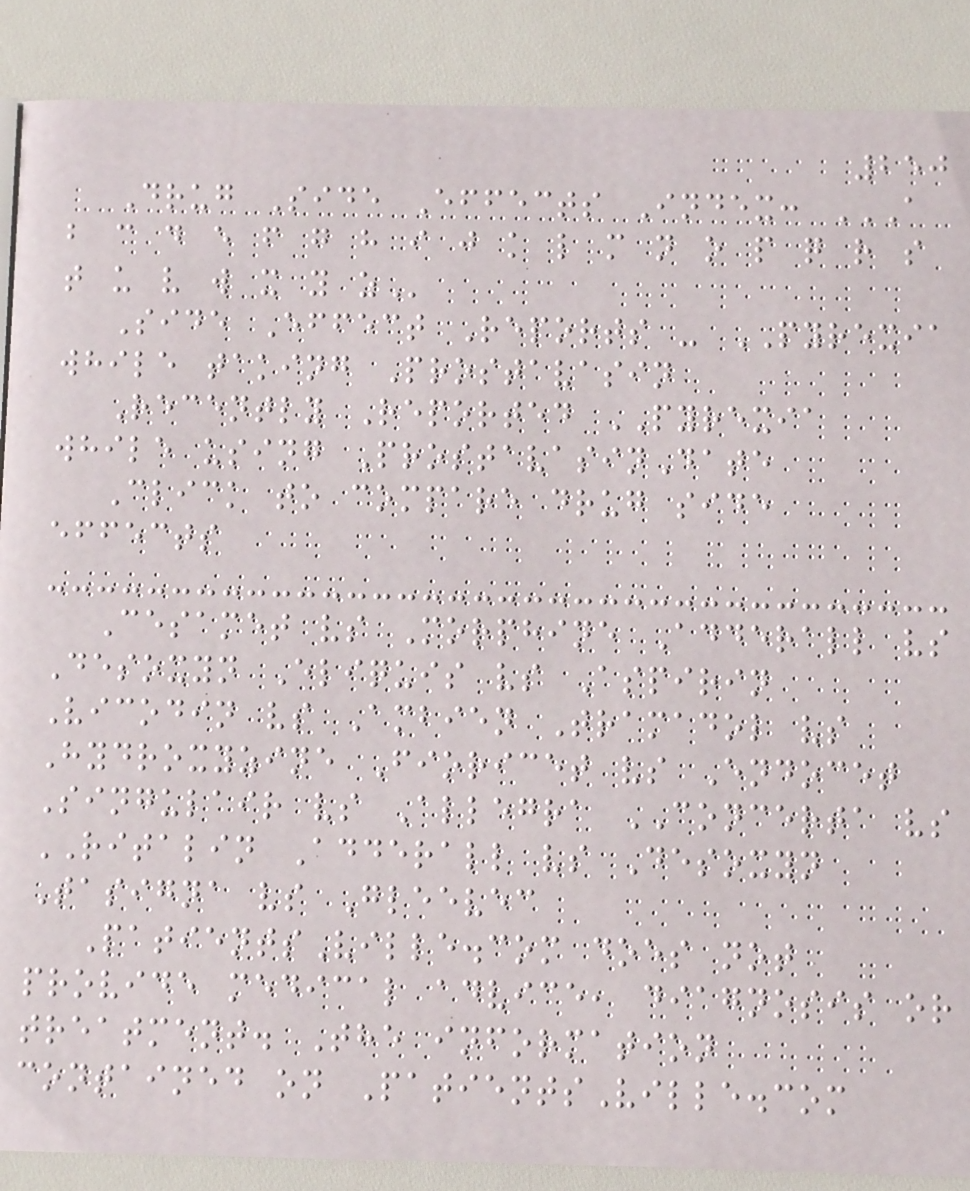250
Drug Side Effects Index: A
B C D E F G H I J K L M N O P Q R S
T U V W X Y Z
Side Effect Reports - PYREXIA
while taking Prostavasin
Recently Reported PYREXIA
while using ProstavasinDate
Click to compare drug side
effects
Cesamet vs Morphine Adderall vs
Desoxyn Eliquis vs Aspirin
Vicodin vs Ambien Tramadol vs
Hydroxyzine Fioricet vs Endocet
Singulair vs Allegra CONCERTA vs
RITALIN Adderall vs Desoxyn
Tasigna vs Gleevec
PatientsVille.com does not
provide medical advice, diagnosis or
treatment. The information
contained on PatientsVille.com
